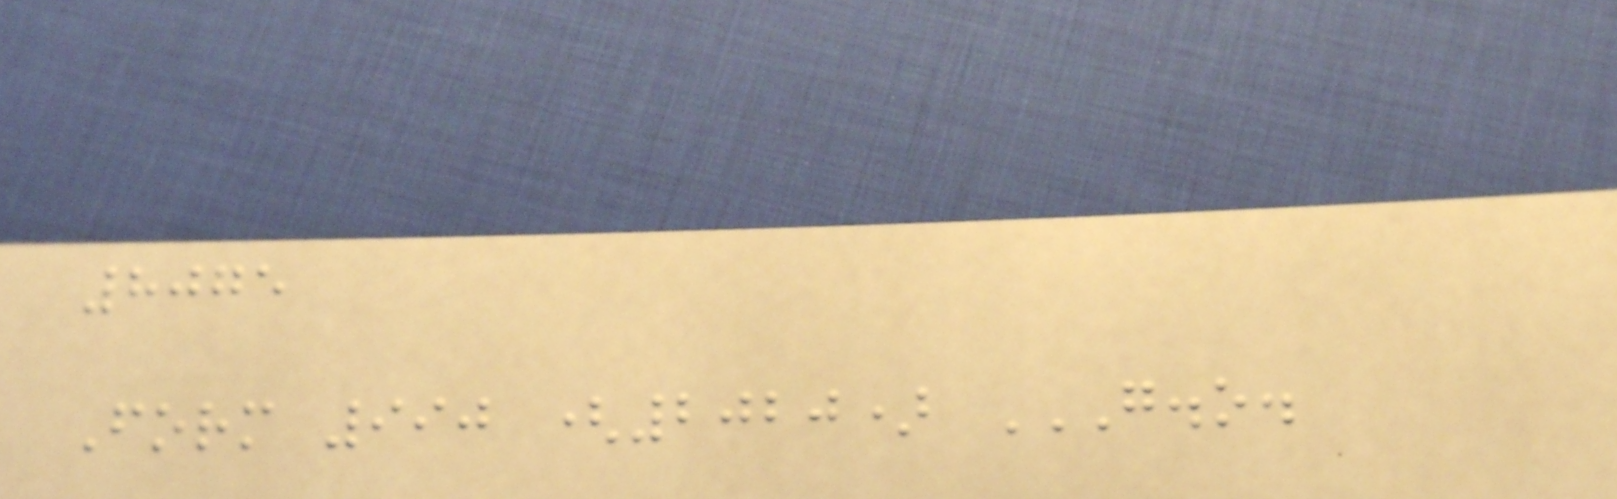8075
Form 990 (2020) G.O.
